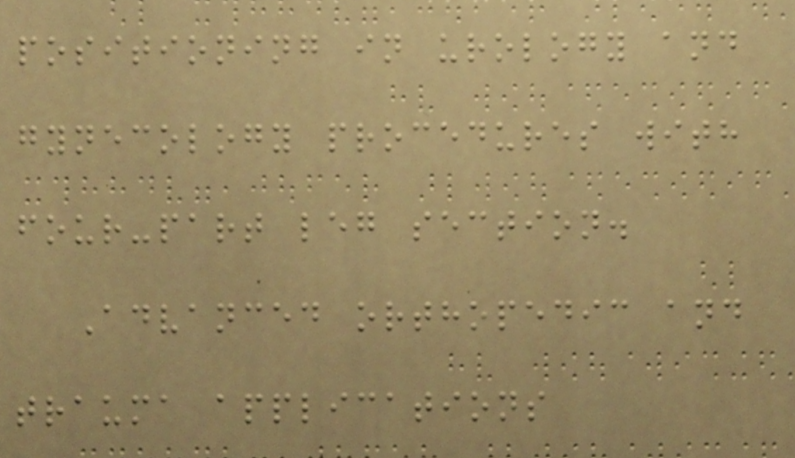positioning in urology and
gynecology procedures with
four-part leg section.
Advanced orthopedic and
trauma applications
